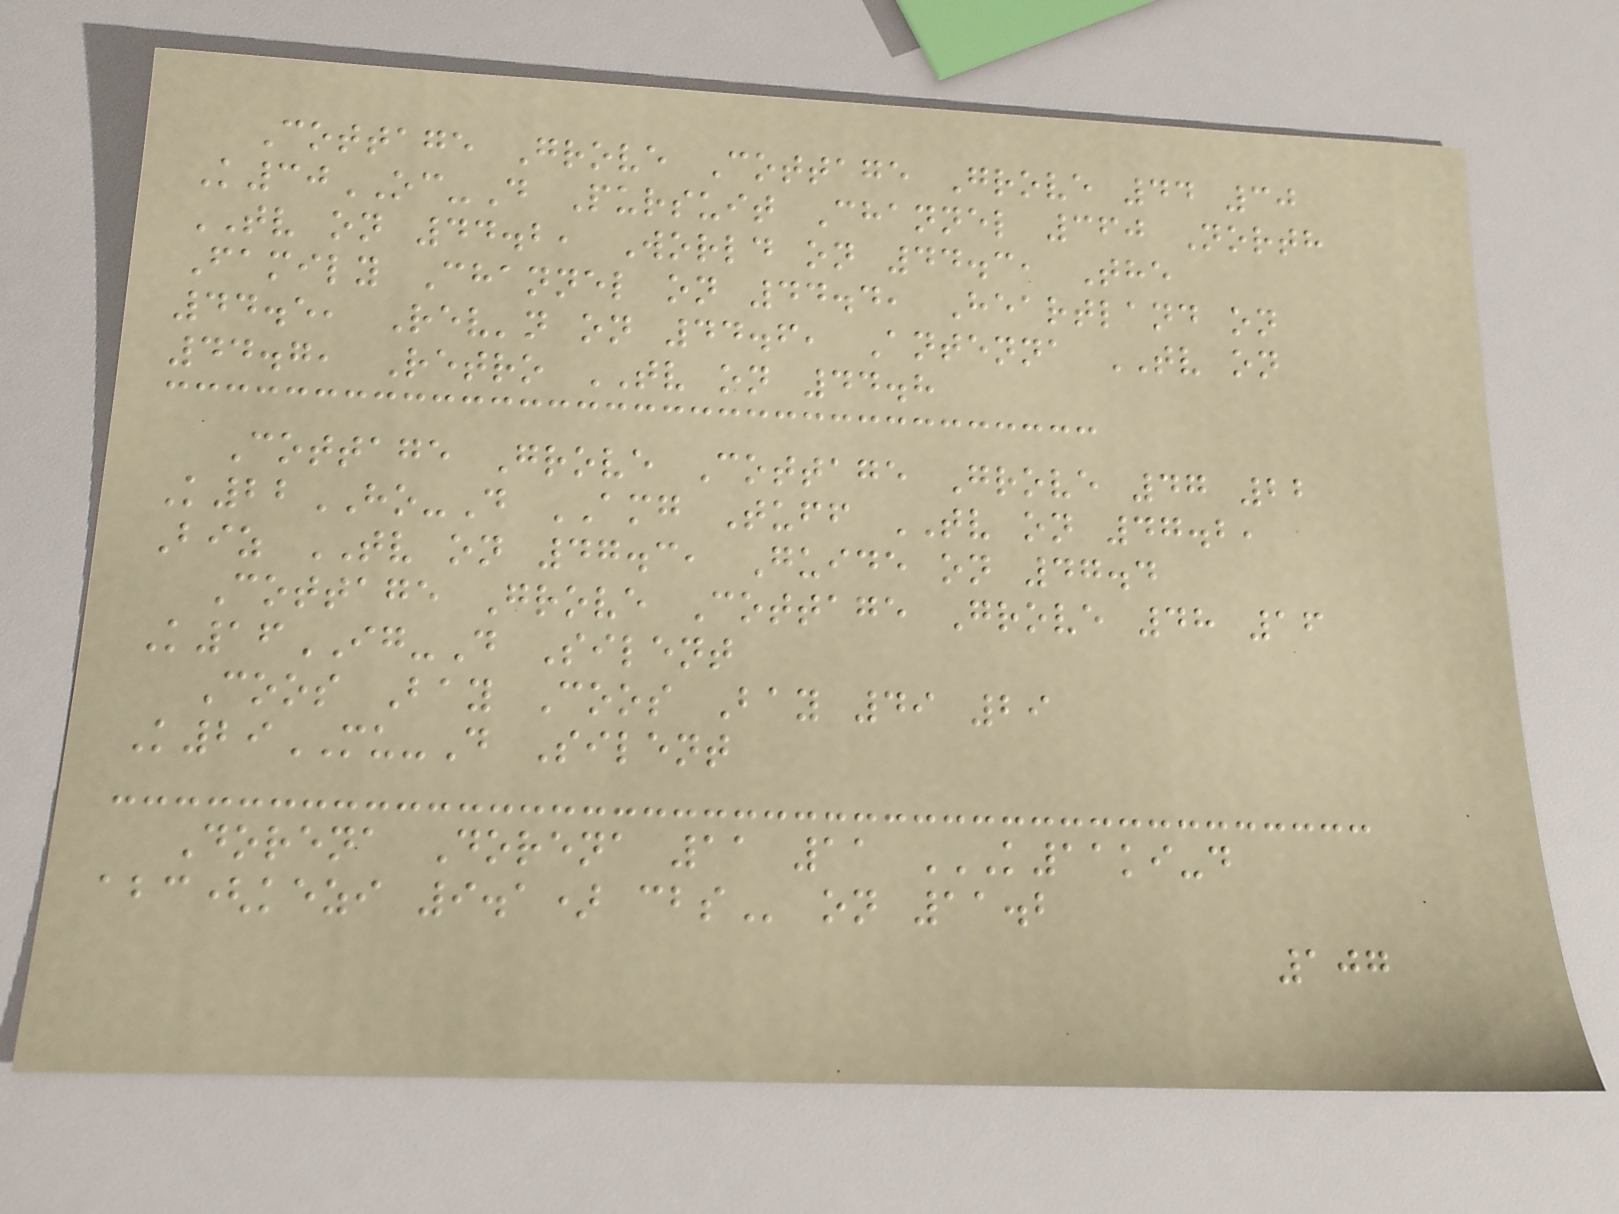Cottage Grove Cottage Grove 44 30
K30OC-D Pursuit Channel 360 North
TV on 44.2, World on 44.3, The
Family Channel on 44.4, Heartland on
44.5, Rev'n on 44.6, Antenna TV on
44.7, Retro TV on 44.8
Cottage Grove Cottage Grove 47 22
K22HO-D AMG Tuff TV on 47.2,
Biz TV on 47.3, Guide on 47.4
Cottage Grove Cottage Grove 48 16
K16IG-D Silent
Coos Bay Coos Bay 49 29
K29MU-D Silent
Dorena Dorena 11 11 K11KI-D
ABC(KEZI 9.1) CBS on 11.2
107
